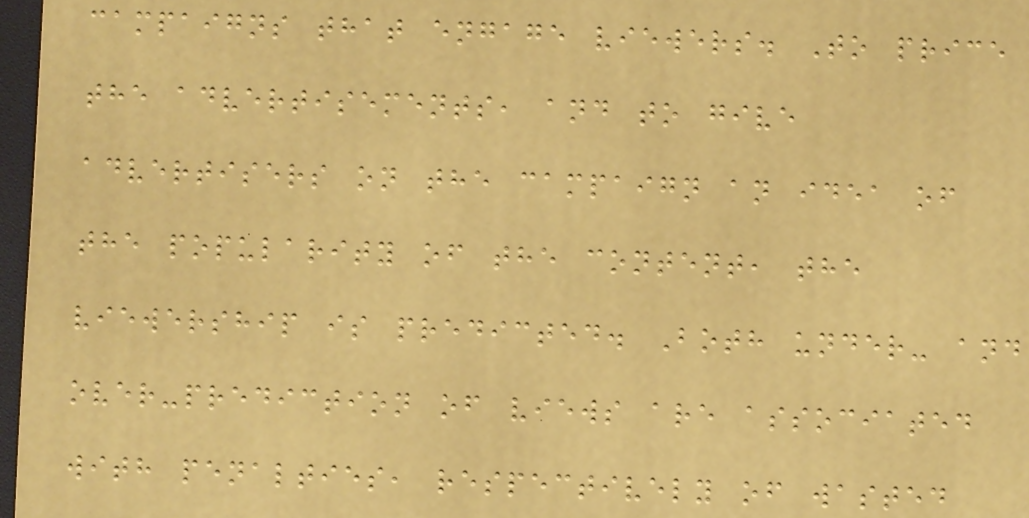campaigns that engage viewers. To price
the advertisements, and to give
advertisers on the campaign an idea of
the popularity of the content, the
viewership is predicted. Both under- and
over-prediction of views are associated
with penalties, respectively of wasted
